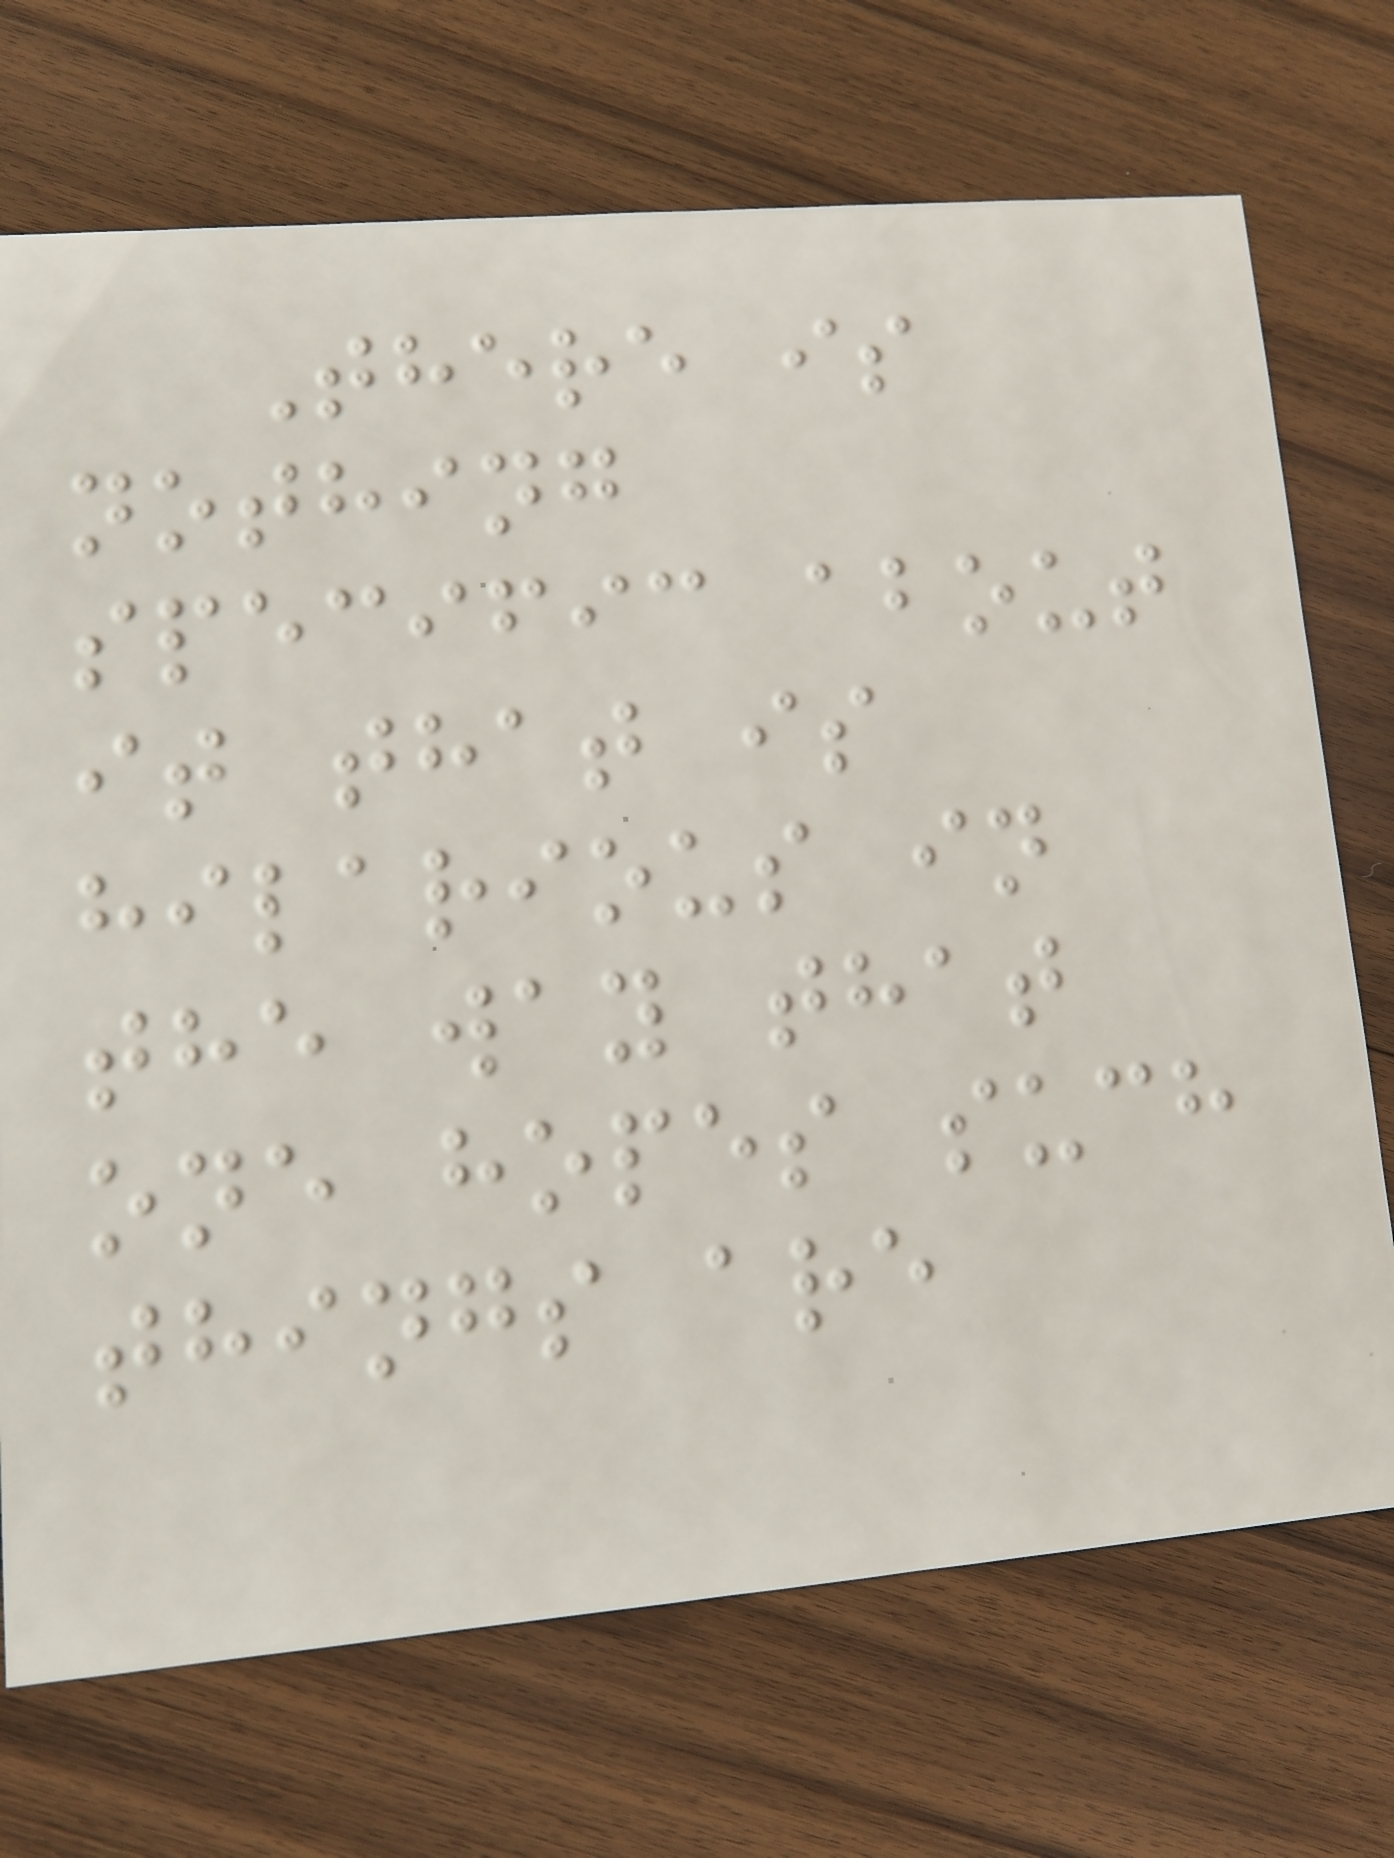There is
nothing
specific about
it that is
hilarious in
the way that
one hopes such
things are
